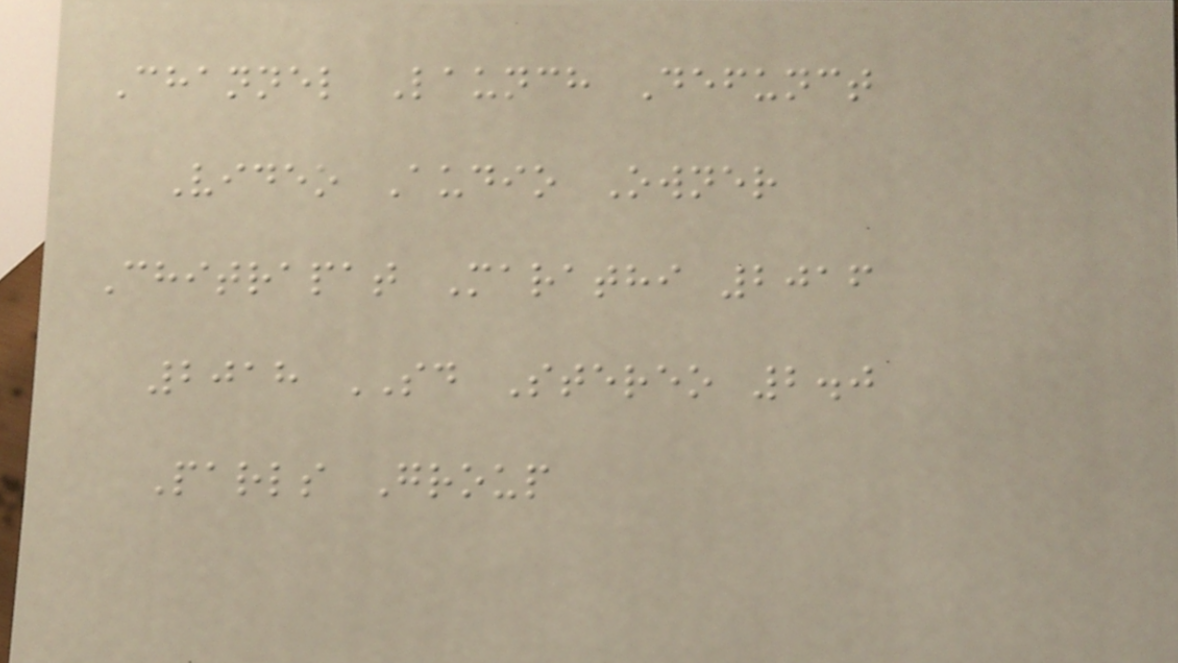Channel Launch Defunct
Video Audio Owner
Chitrapat Marathi 2016
2018 SD Stereo 2.0
Parls Group
